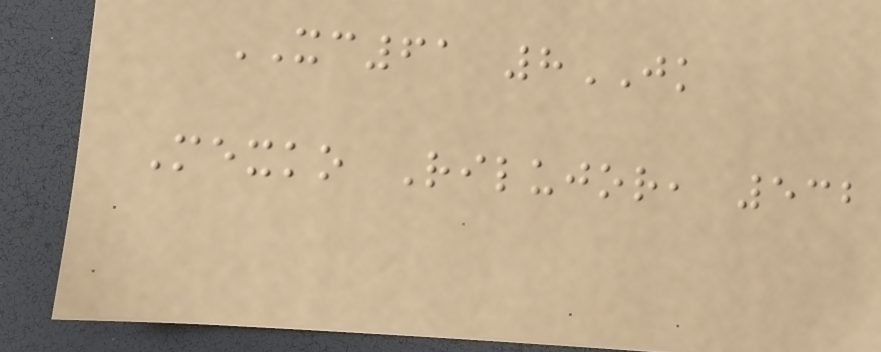XC61 8JK
Mexko Rilujor, 532
